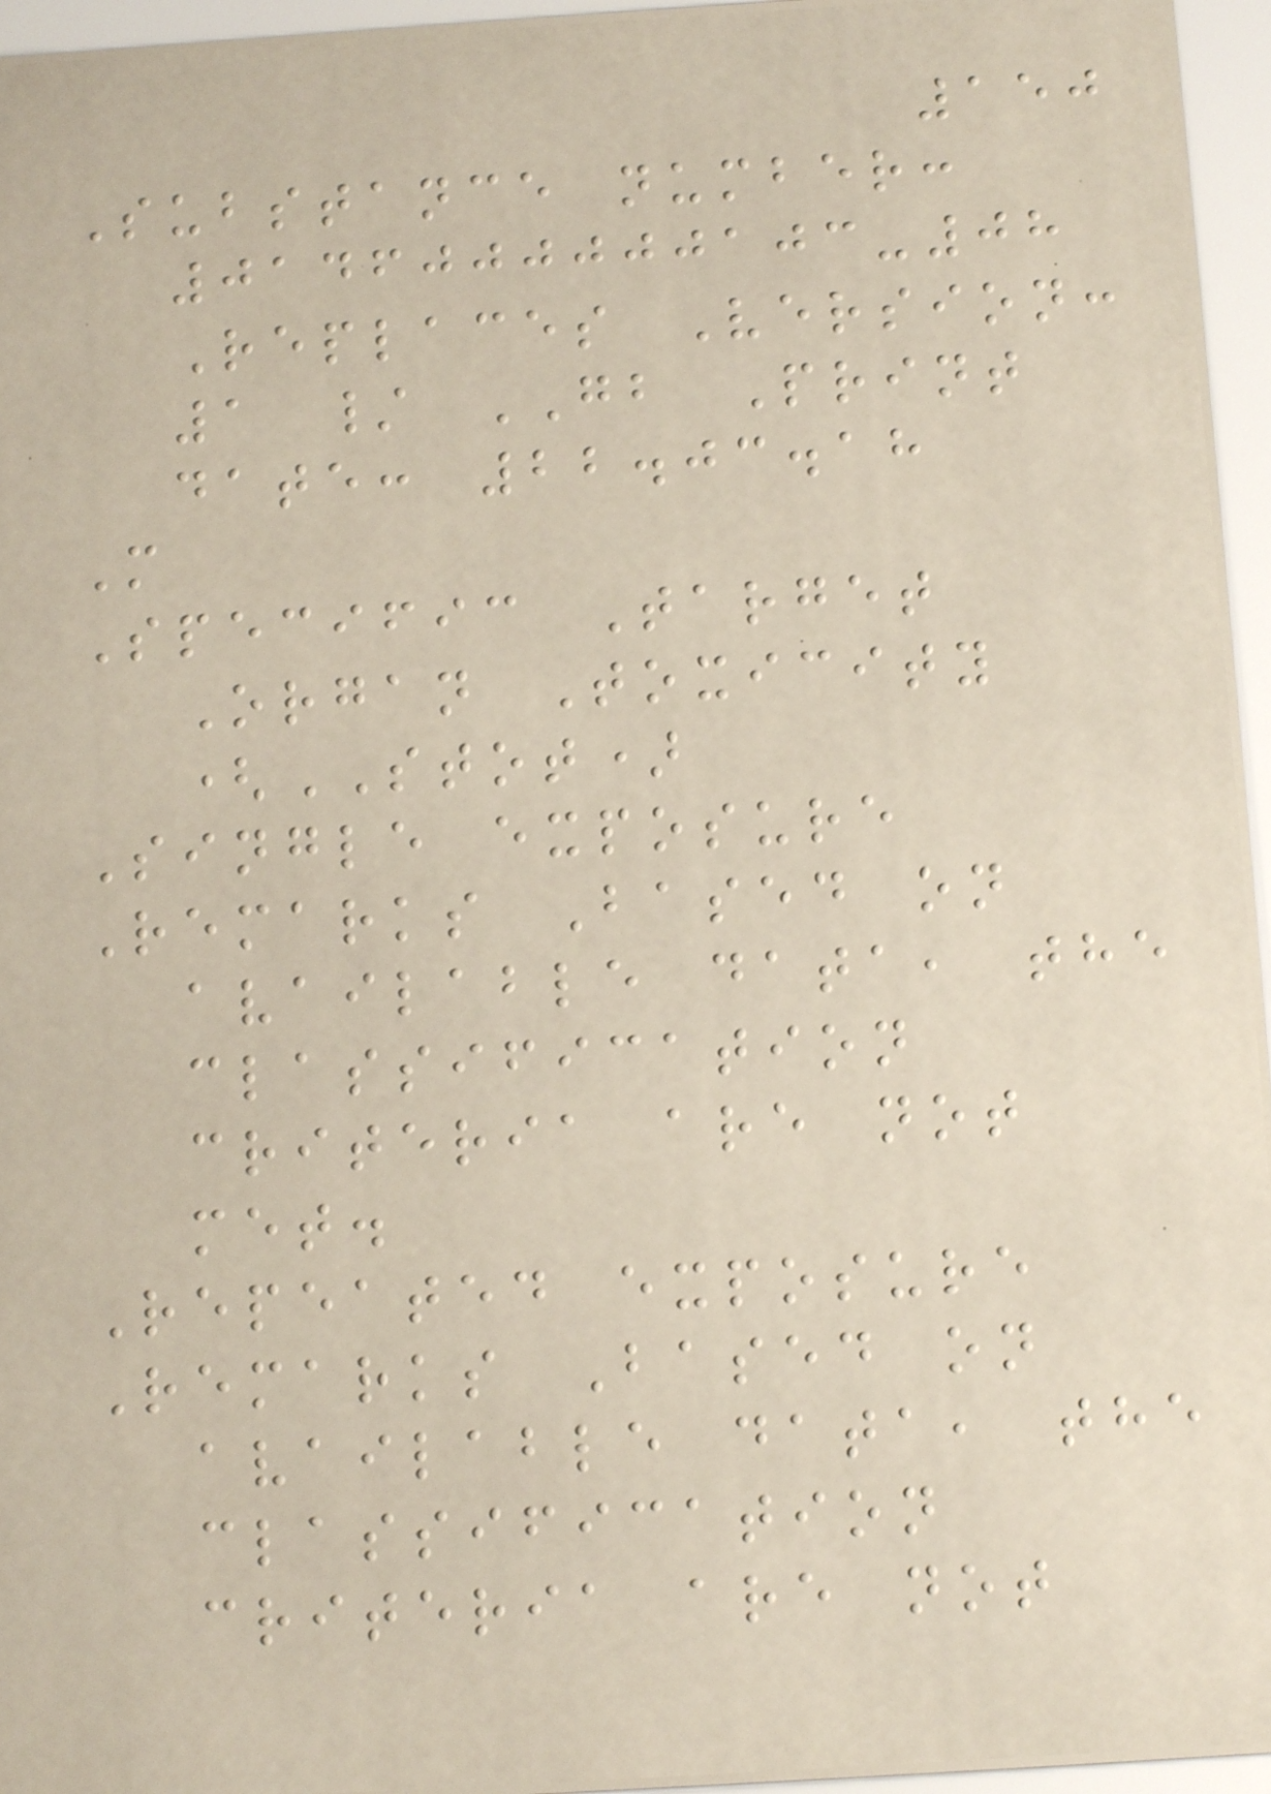150
Substance number:
0146000000103-08
Replaces Version:
1 / GB Print
date: 22.03.18
M
Specific Target
Organ Toxicity
(STOT)
Single exposure
Remarks Based on
available data, the
classification
criteria are not
met.
Repeated exposure
Remarks Based on
available data, the
classification
criteria are not
